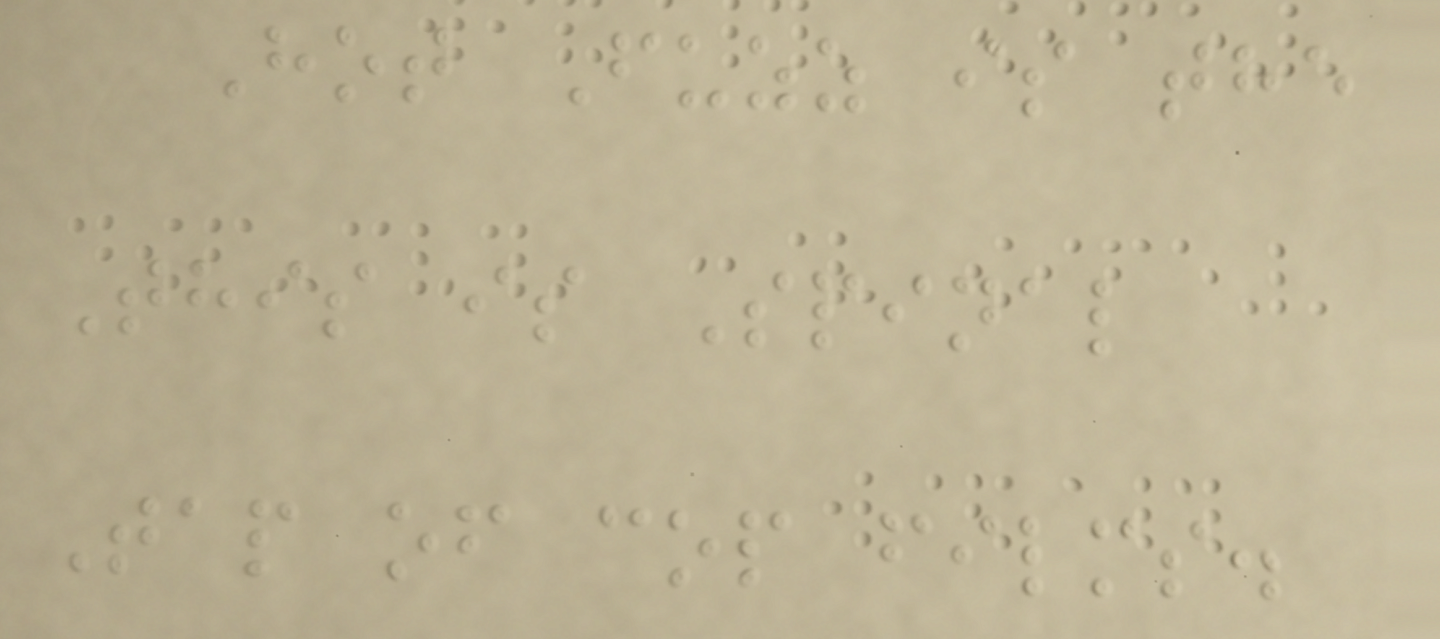Hot Fuzz is the
This is Spinal
Tap of cop films.
